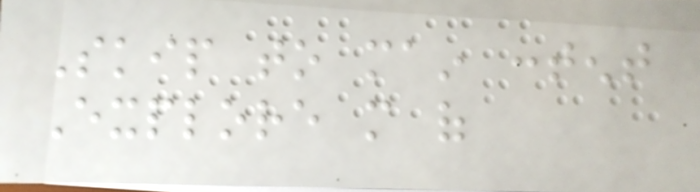Skip to main content
Explore more of
